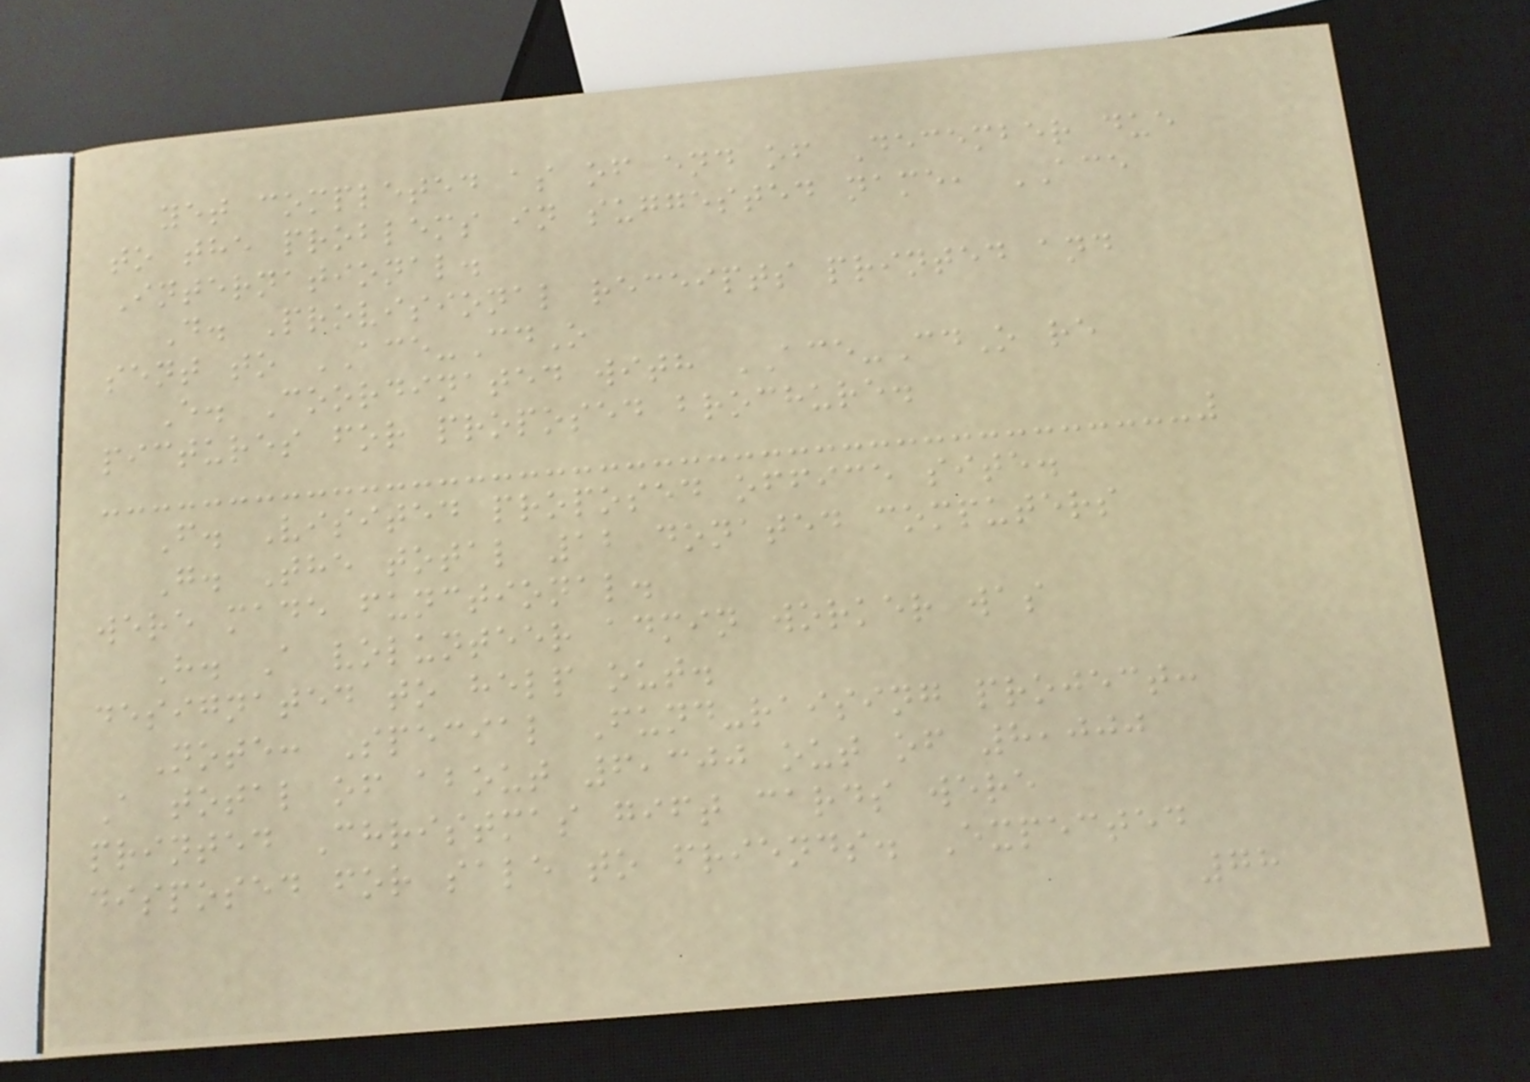yet completed as of end of December due
to the problems in suggested name, ACE
International.
D. Provisional receipts printed and
sent to ACE-CdO
E. Coordinated with ACE-CdO re
pictures for proposed brochure.
F. Visited proposed office site.
G. The total 12 donated computers
were made functional.
H. A volunteer admin worker was
designated to help out.
Note: Special Fund-raising project:
A total of about 6,300 out of 8,000
printed Christmas gift cards were
disposed for sale to friends. Expected
78
